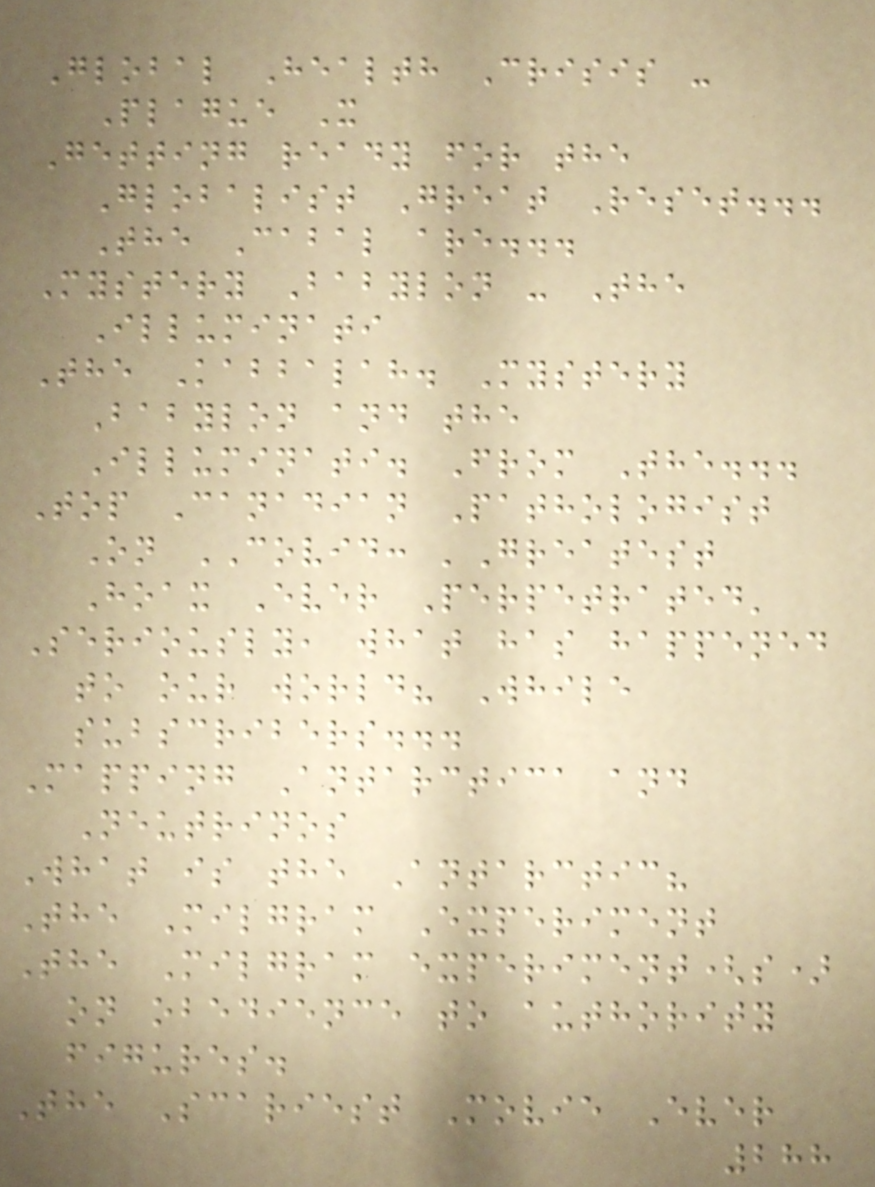Global Health Crisis -
Plague X
Getting ready for the
Globalist Great Reset...
The Cabal are...
Mystery Babylon - The
Illuminati
The Kabbalah. Mystery
Babylon and the
Illuminati. From The...
Top Canadian Pathologist
On COVID: 'Greatest
Hoax Ever Perpetrated'
Seriously, what has happened
to our world? While
subscribers...
Mapping Antarctica and
Neutrinos
What is the Antarctic?
The Milgram Experiment
The Milgram experiment(s)
on obedience to authority
figures.
The Scariest Movie Ever
288
